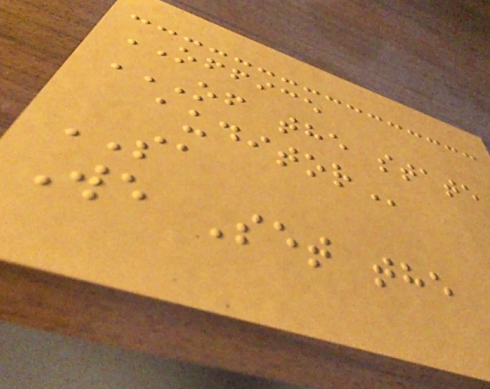OFFICE
OF THE STATE
AUDITOR
SA
We Set the
